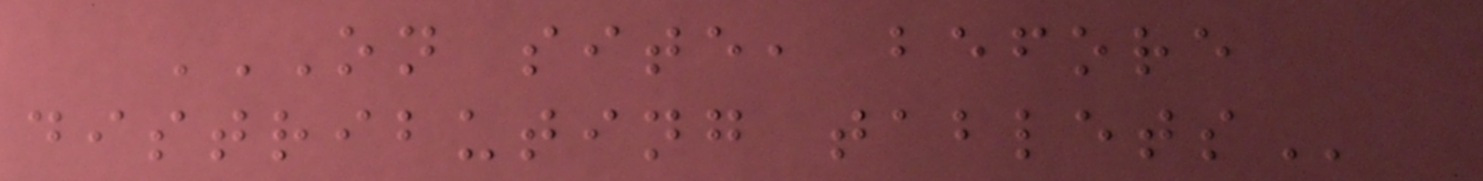ON SITE, BEFORE
DISTRIBUTING TABLETS
